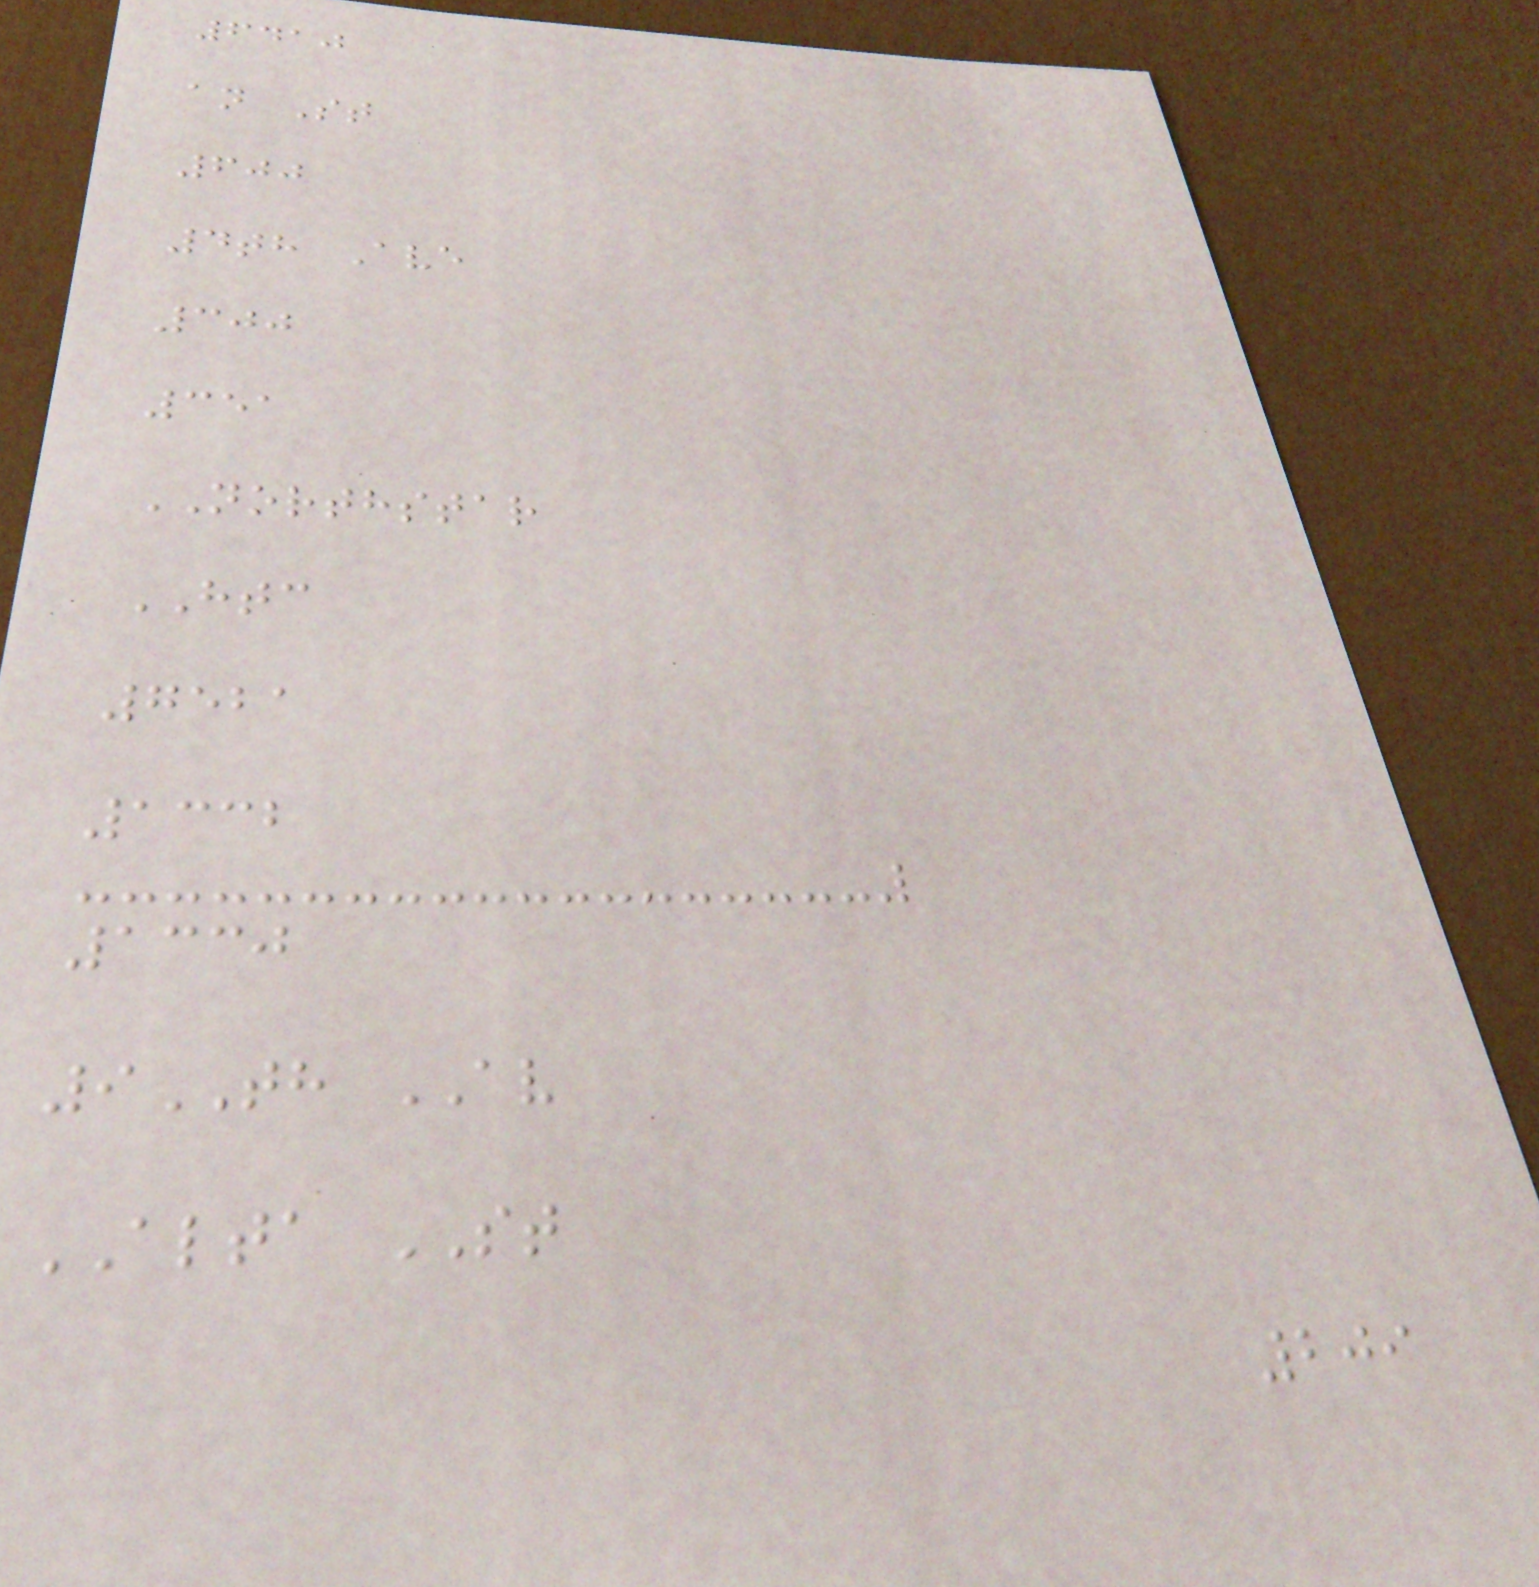6410
an St
600
4th Ave
300
351
NORTHSTAR
HTC
7521
1332
1330
9TH AV
ALTA ST
209
